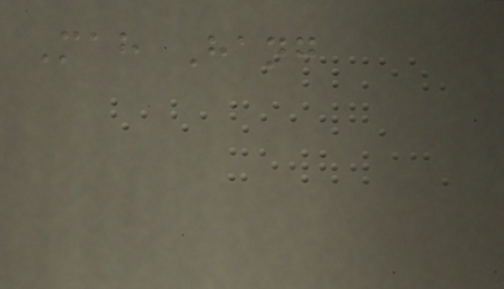Mah Hang
